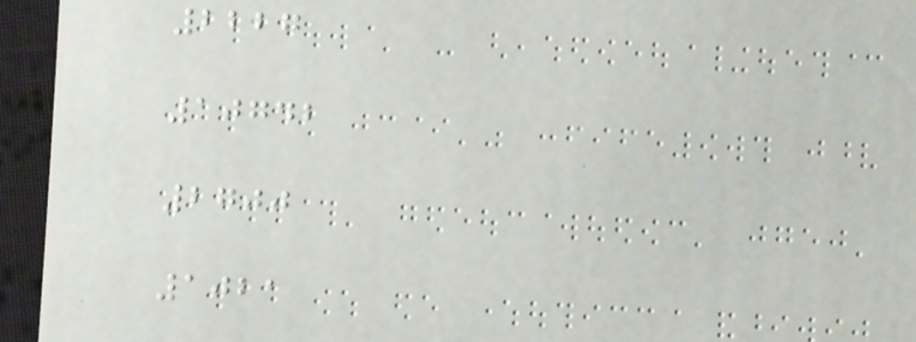2227
10742
2700
1021
